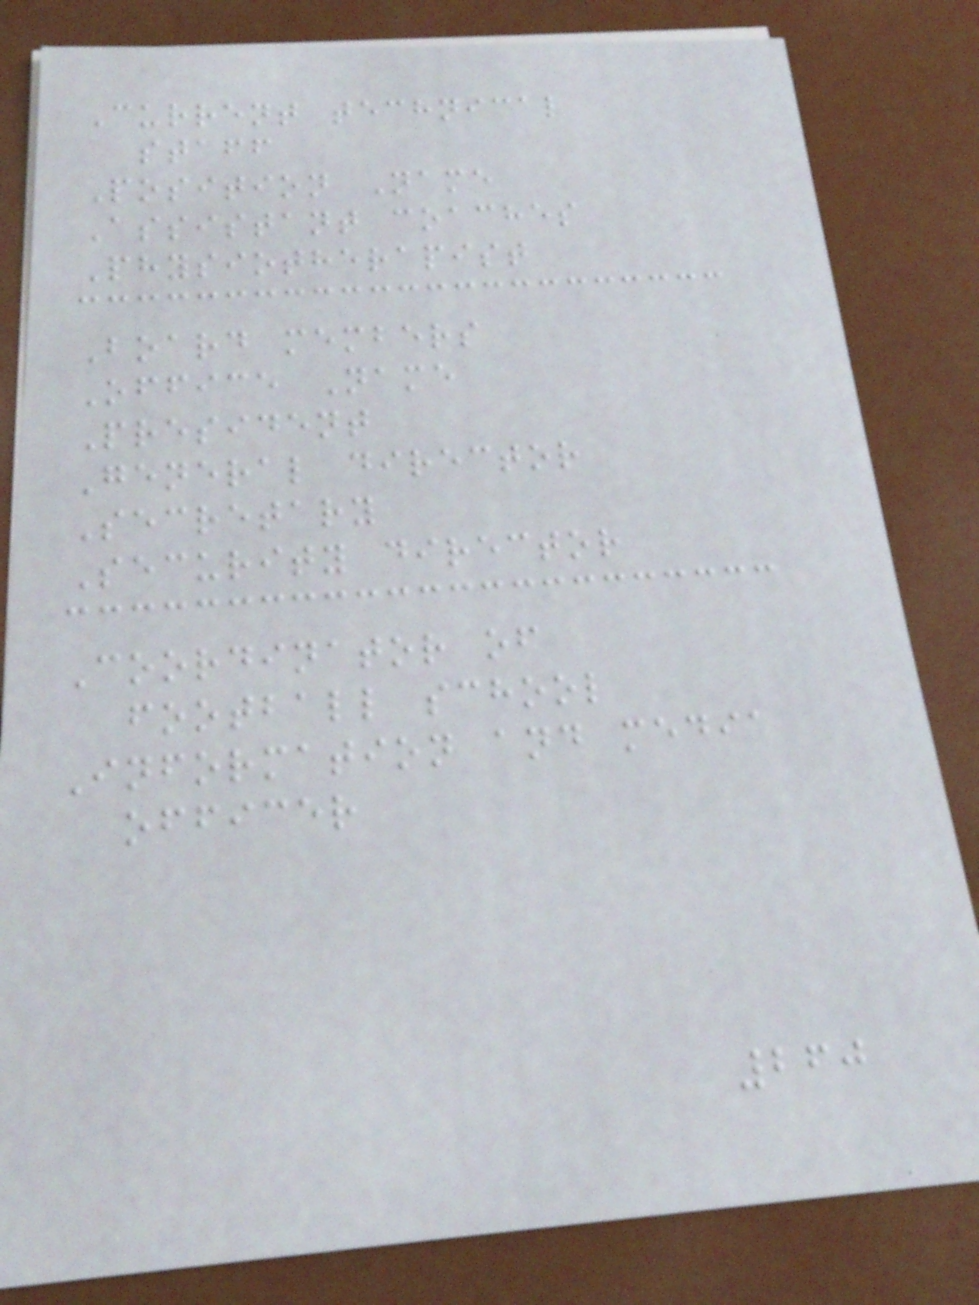Current technical
staff
Position Name
Assistant coaches
Physiotherapist
Board members
Office Name
President
General director
Secretary
Security director
Coordinator of
football school
Information and media
officer
260
